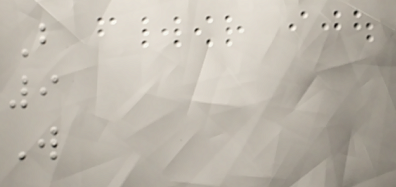B
9
W
